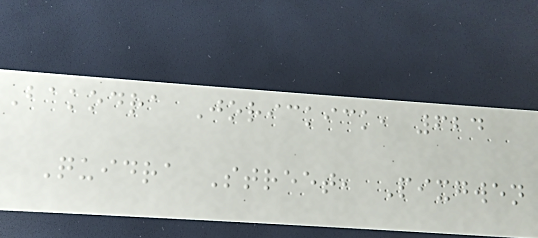Bakodra Jorickick, 624
Quidra Street, Pixgwen
